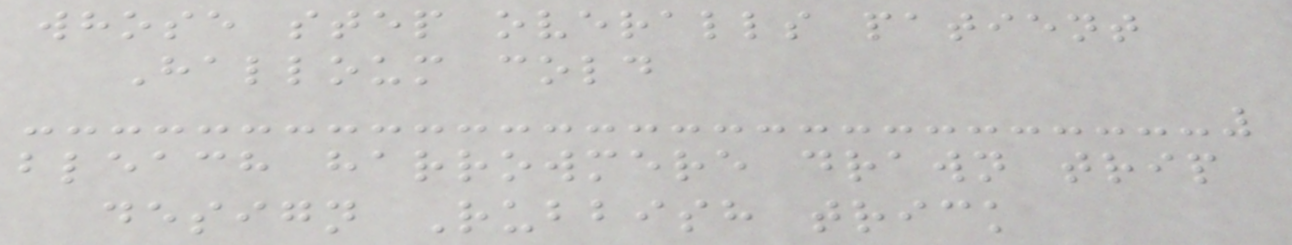whose step overalls patient
Halloum cold
bleach harrowmere drawn trip
design Rubbish trick
